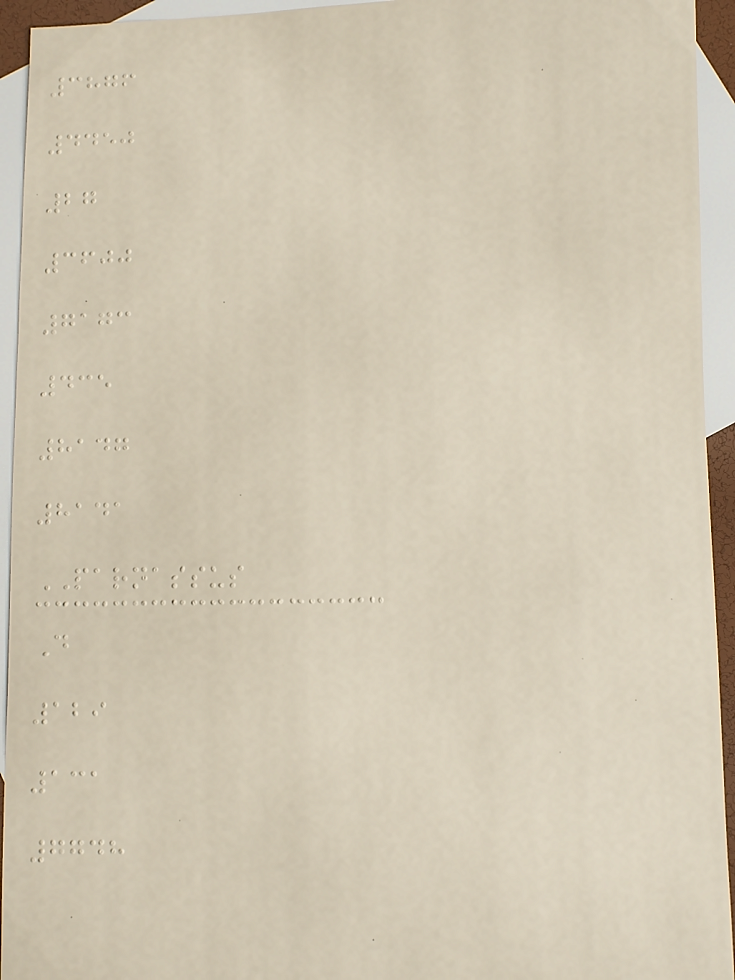3876
4450
27
3600
7173
435
8147
8141
PARNASSUS
D
129
131
7748
